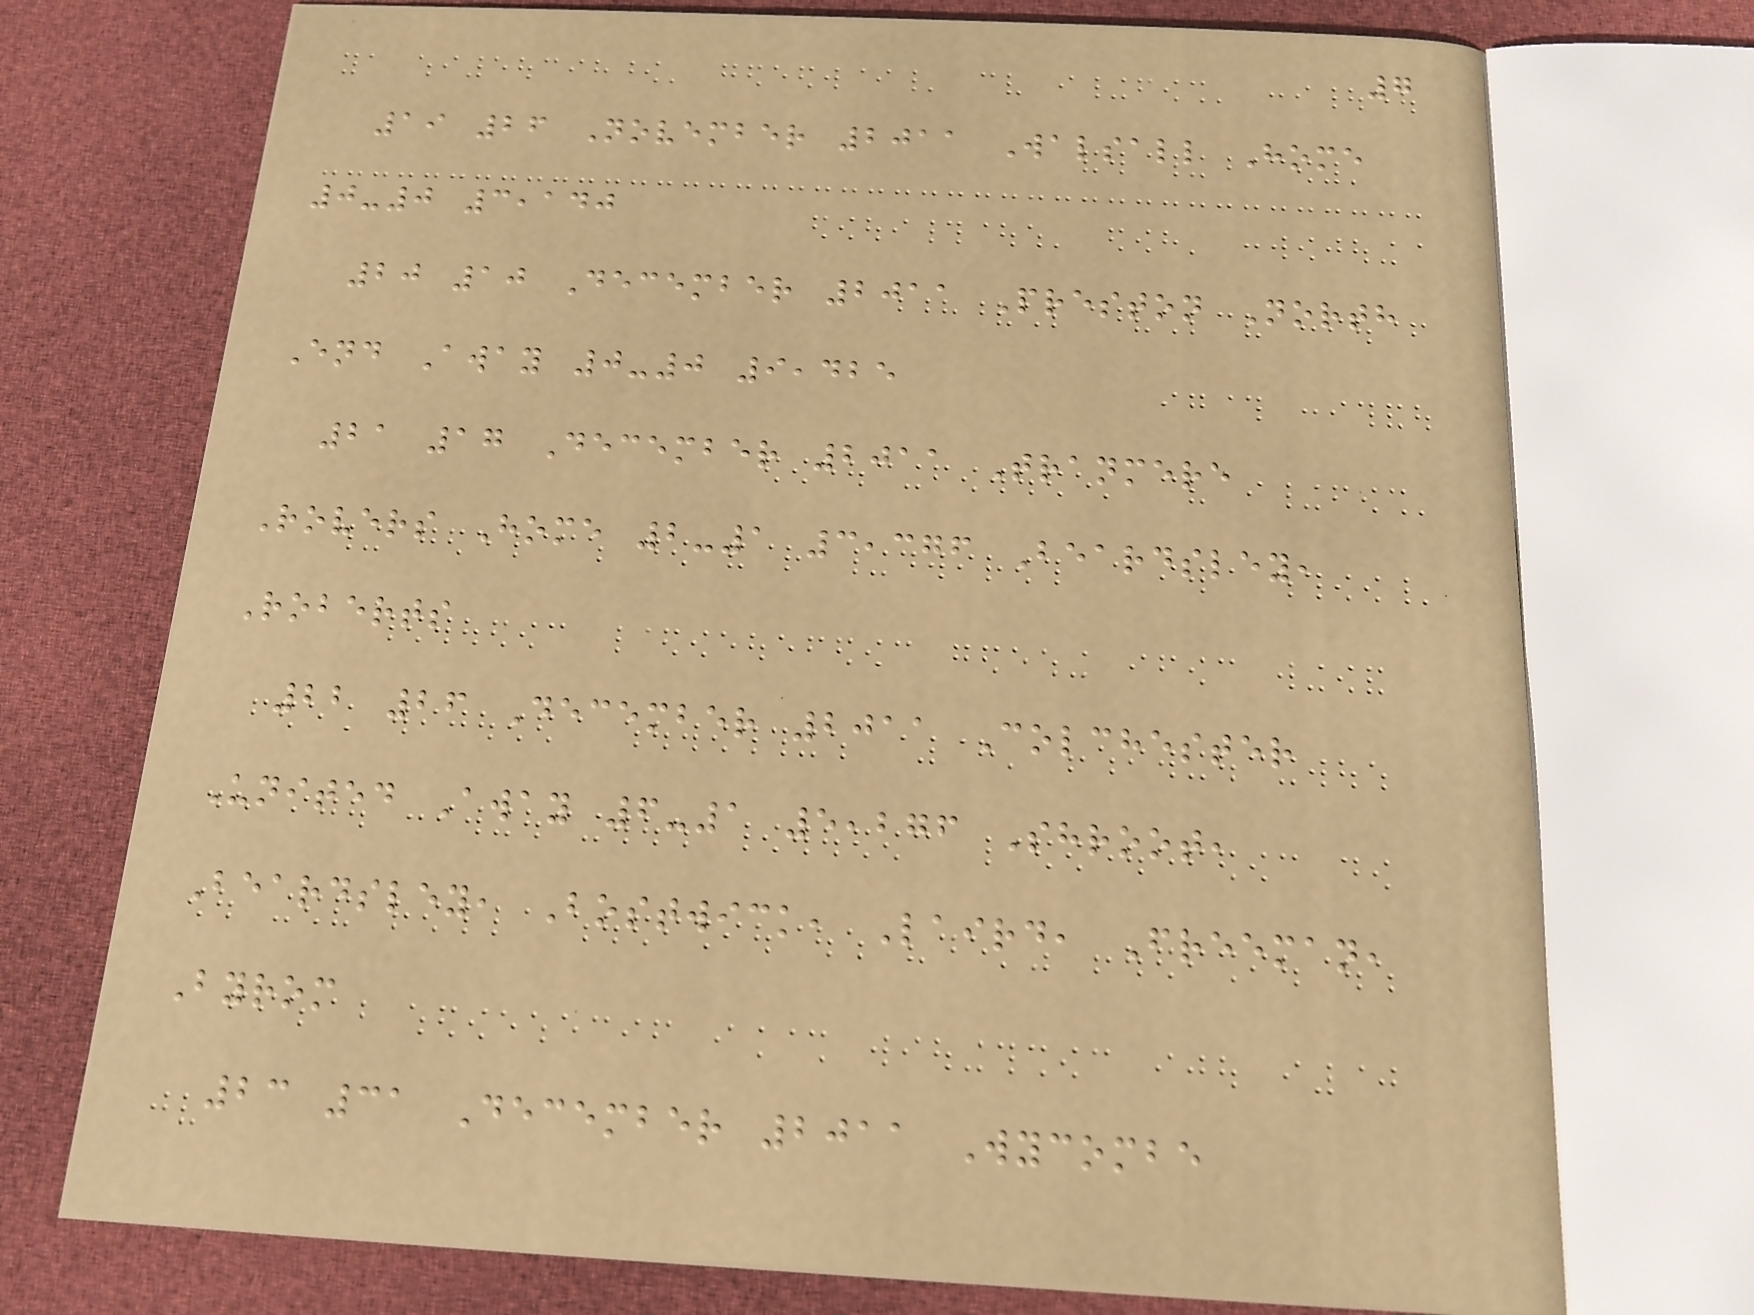7
19 26 November 2011 Walsall Home
0-0 3,140
20 10 December 2011 Preston North
End Away 0-0 9,425
21 17 December 2011 Tranmere
Rovers Home 2-1 3,376 Beardsley,
Roberts
22 26 December 2011 Colchester
United Away 6-1 5,276 Shroot,
Beardsley, Bostwick, Laird, Freeman,
Byrom
23 31 December 2011 Wycombe
